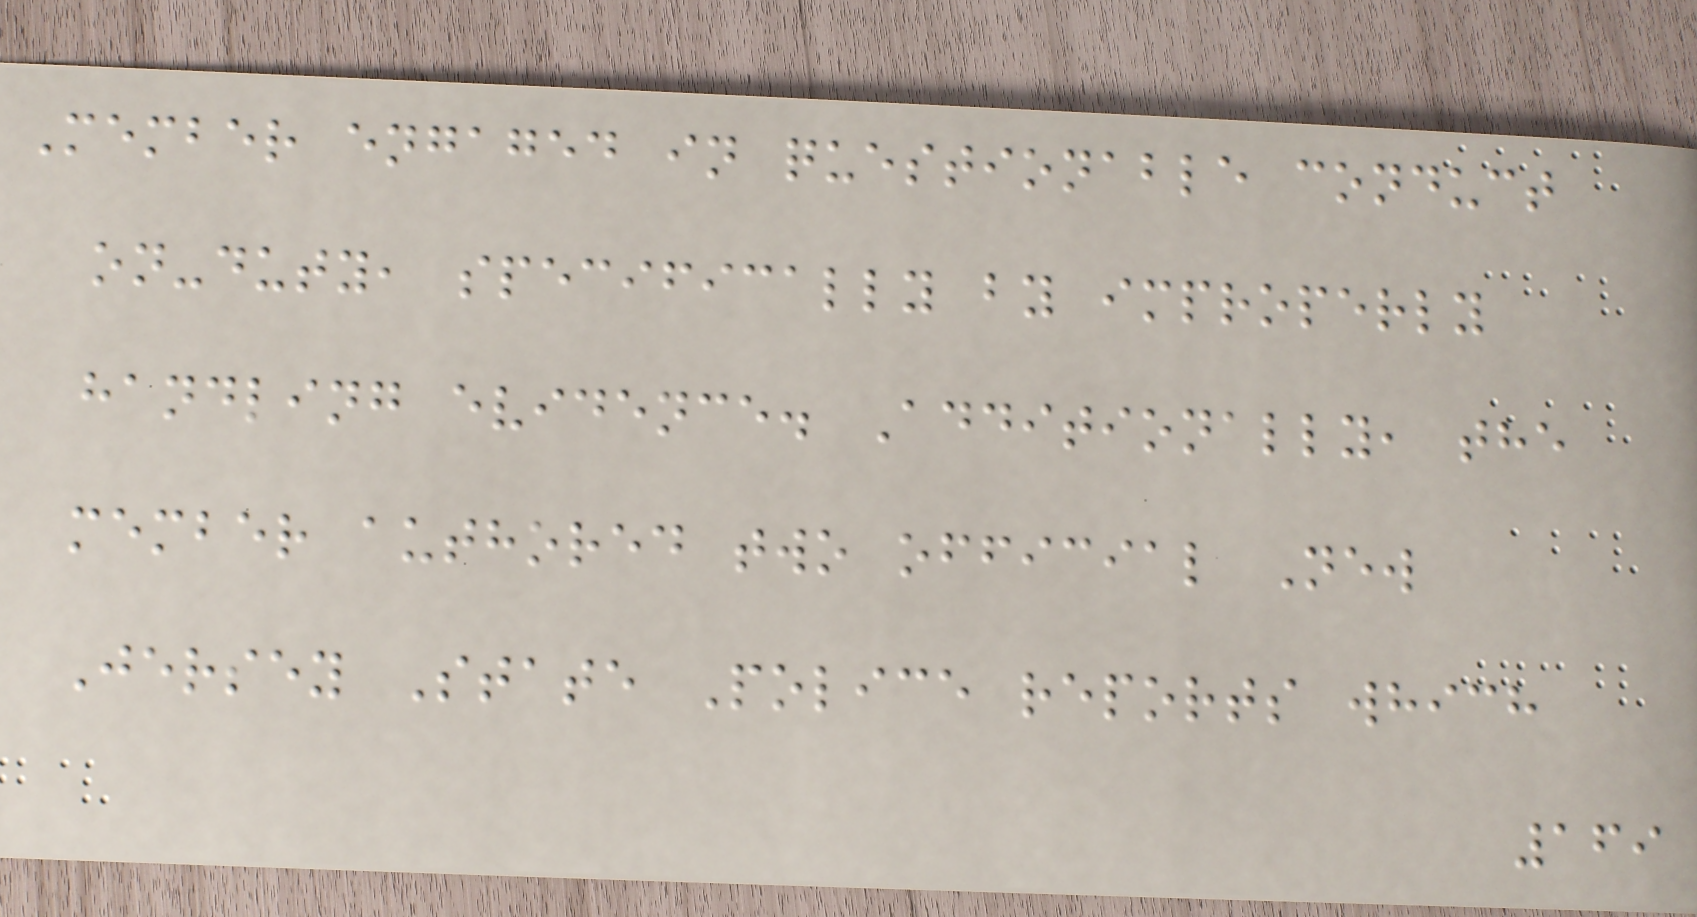Member engaged in questionable conduct
on-duty, specifically by improperly
handling evidence. Additionally, the
member authored two official New
Jersey State Police reports which
169
